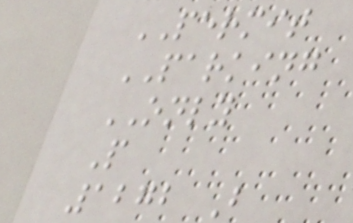PERMIT
PARKING
ONLY
P
1272 B
